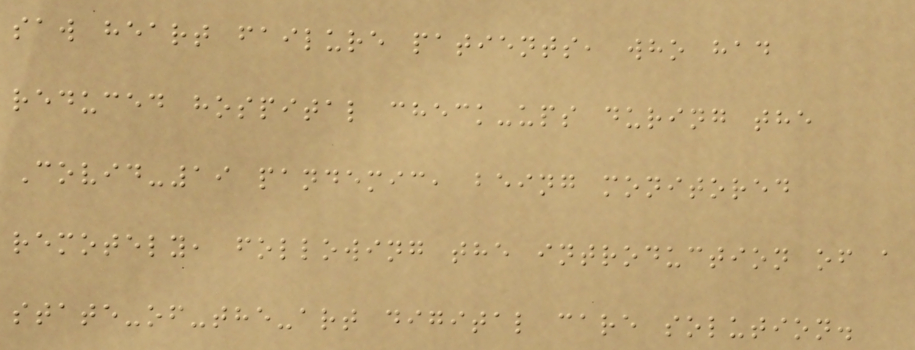saw heart failure patients, who had
reduced hospital check-ups during the
Covid-19 pandemic, being monitored
remotely, following the introduction of a
state-of-the-art digital care solution.
